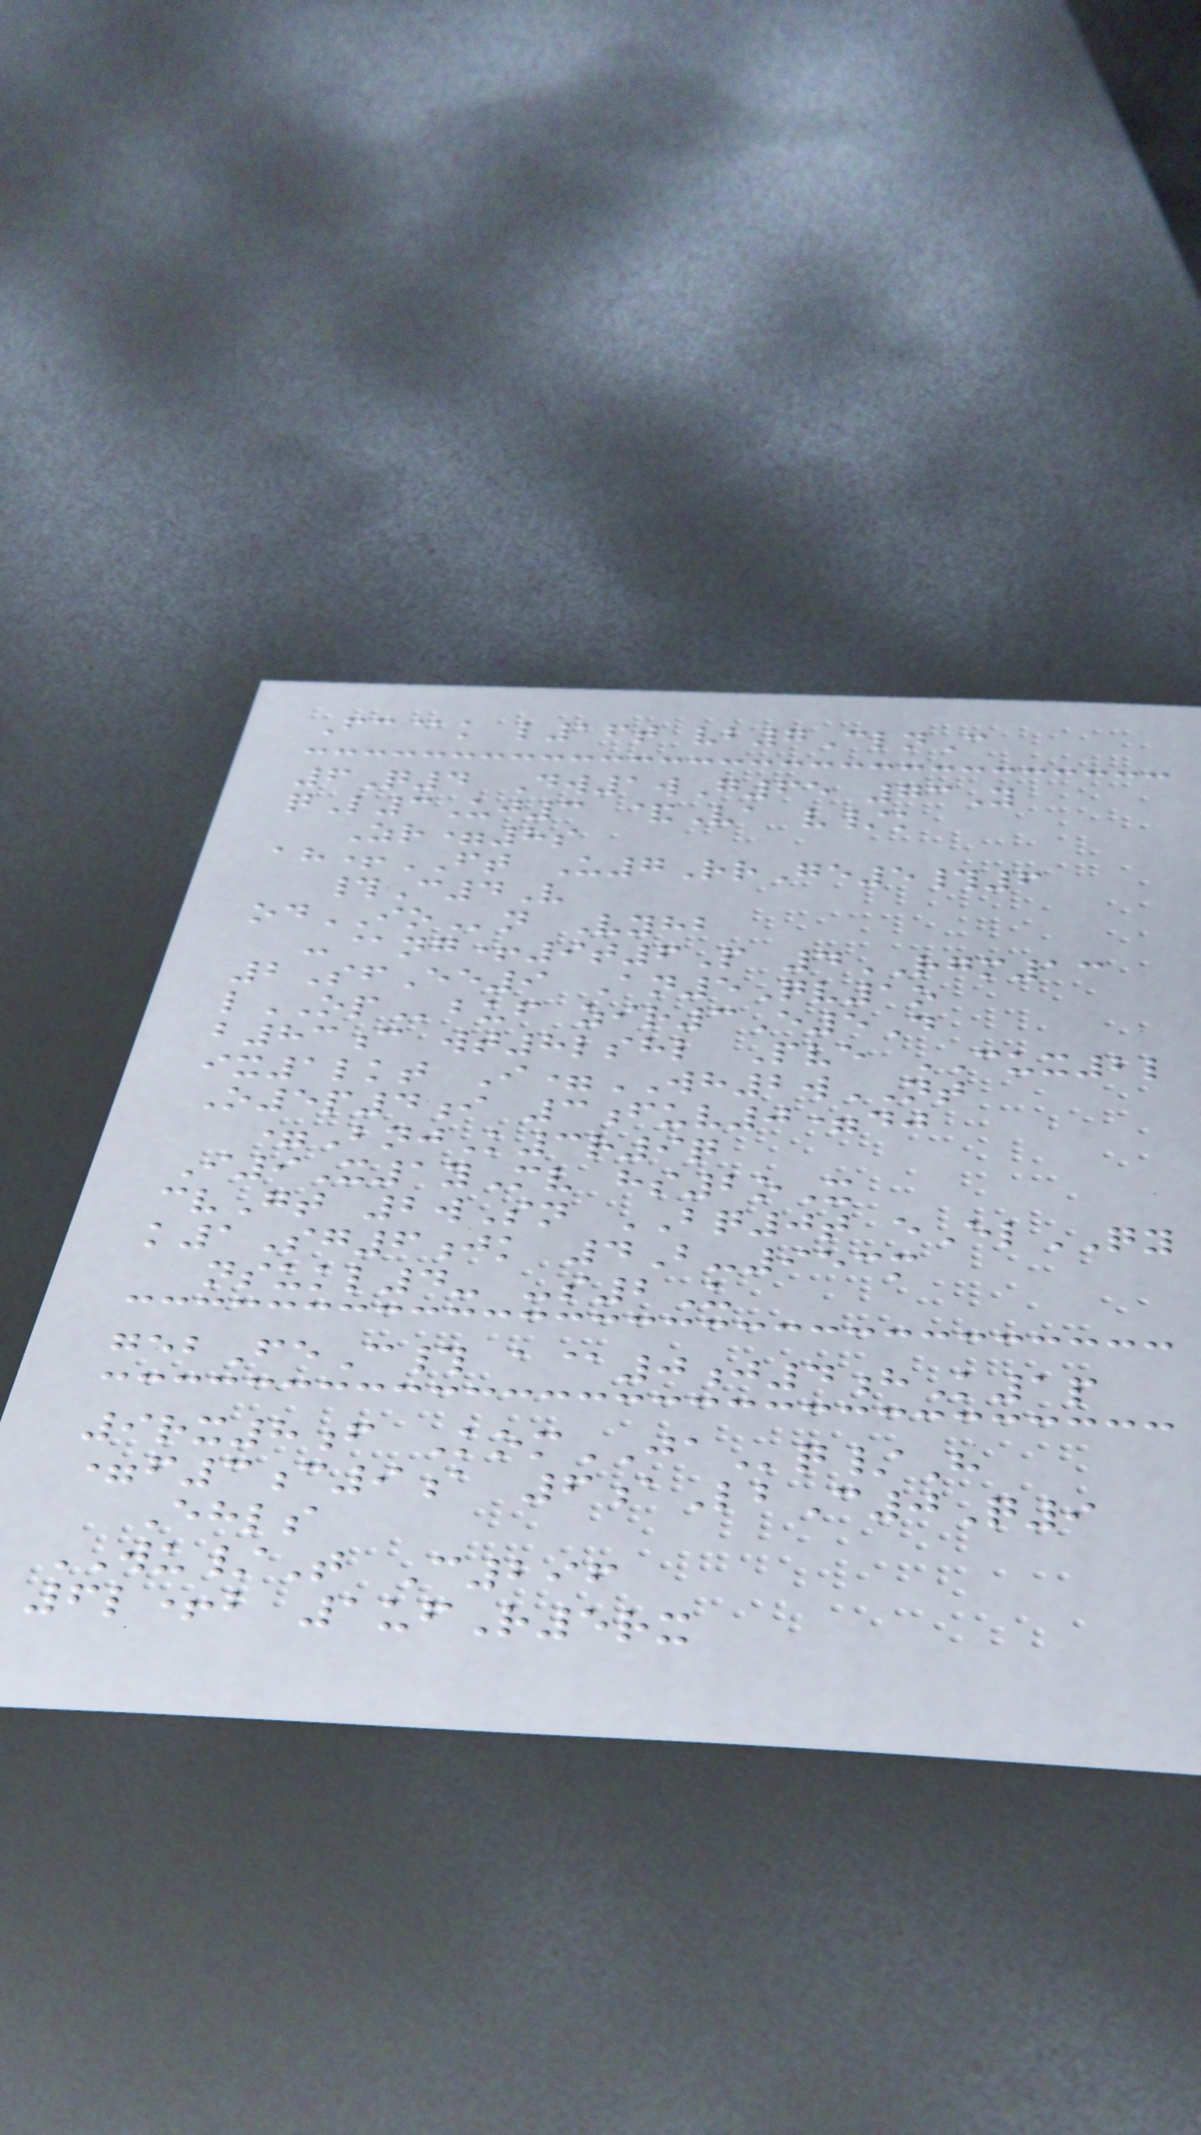Fc@k l16t vb7ClnC
6Q4 Dw1wG65 73Y
qL3Uj3 &Va v/k
Zr=8s
ah+FT U7RrGe5#6
#C4V
odIOn Vyhb
-@ng+9t6P 4RGM13
2SfEe9 An5Qv1o
lOPbuf zir3E5D
b83c wt8lshl Pve CUX2l
ix1lkt I=WH2wNT
O5p4i 3fuv0=dj
=BnjK3r9q
I9X1yMv hs2oX
cvGt 2wSn BQ0t eElQY
k1Sg6jk 4B-953m
nsukl4- -s2U
gebFeC# a@0j4hK1p
9rx8f KomJAq/H
=f3c9a 6aLbC0Q9
Ehls
WU/T C296
6l+b 1ufR5rx
